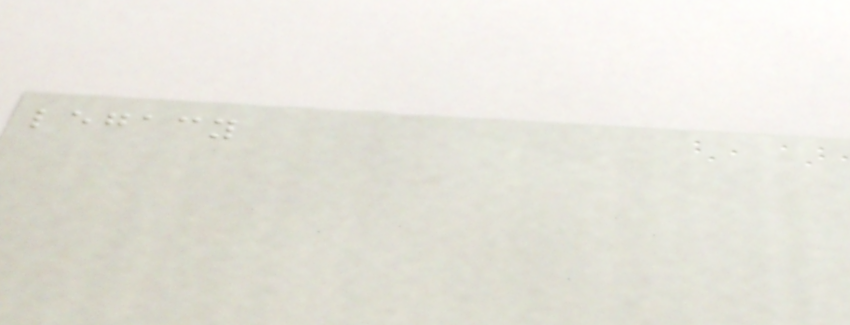legacy
